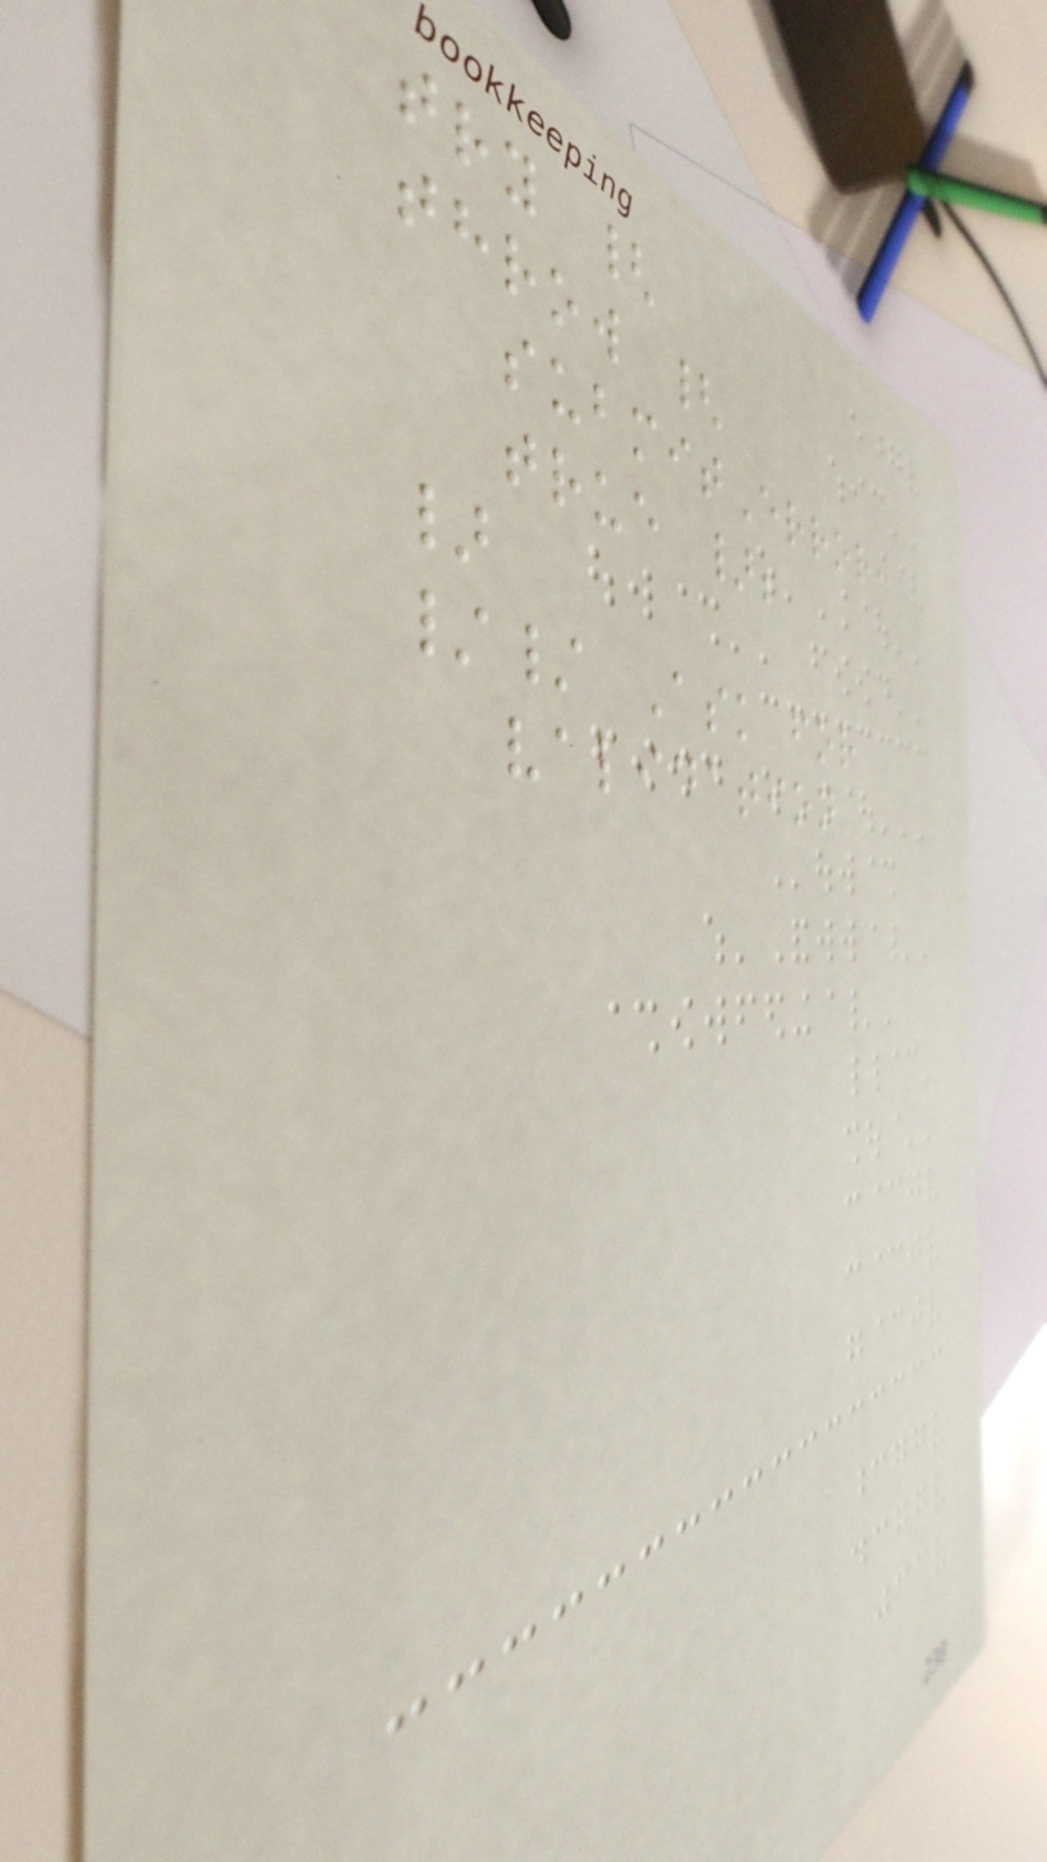try {
throw {
submitError:
true };
}
// Ask for
validation
